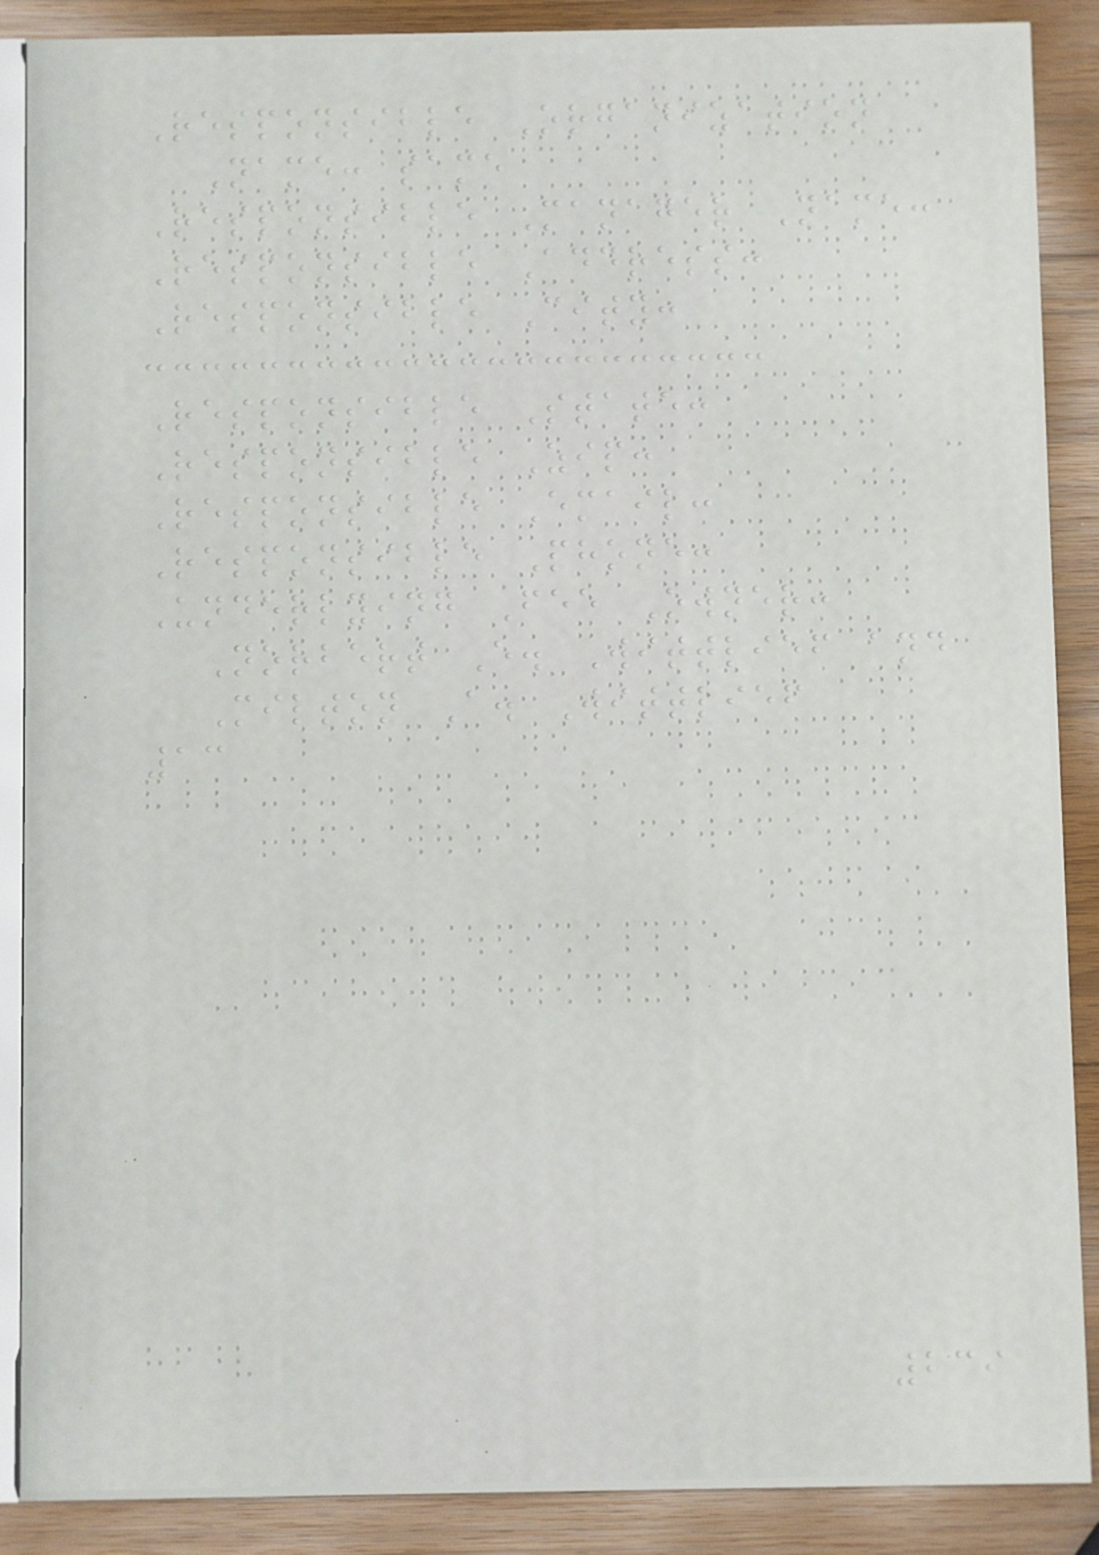Responsible Organization
Name: same
Responsible Manager Name:
Responsible Address:
Responsible City:
Responsible State:
Responsible Zip:
Responsible Email:
Responsible Phone:
Underlying Fee Owner:
Norbert E. Wittlief and
Milton A. Wittlief
13
239
